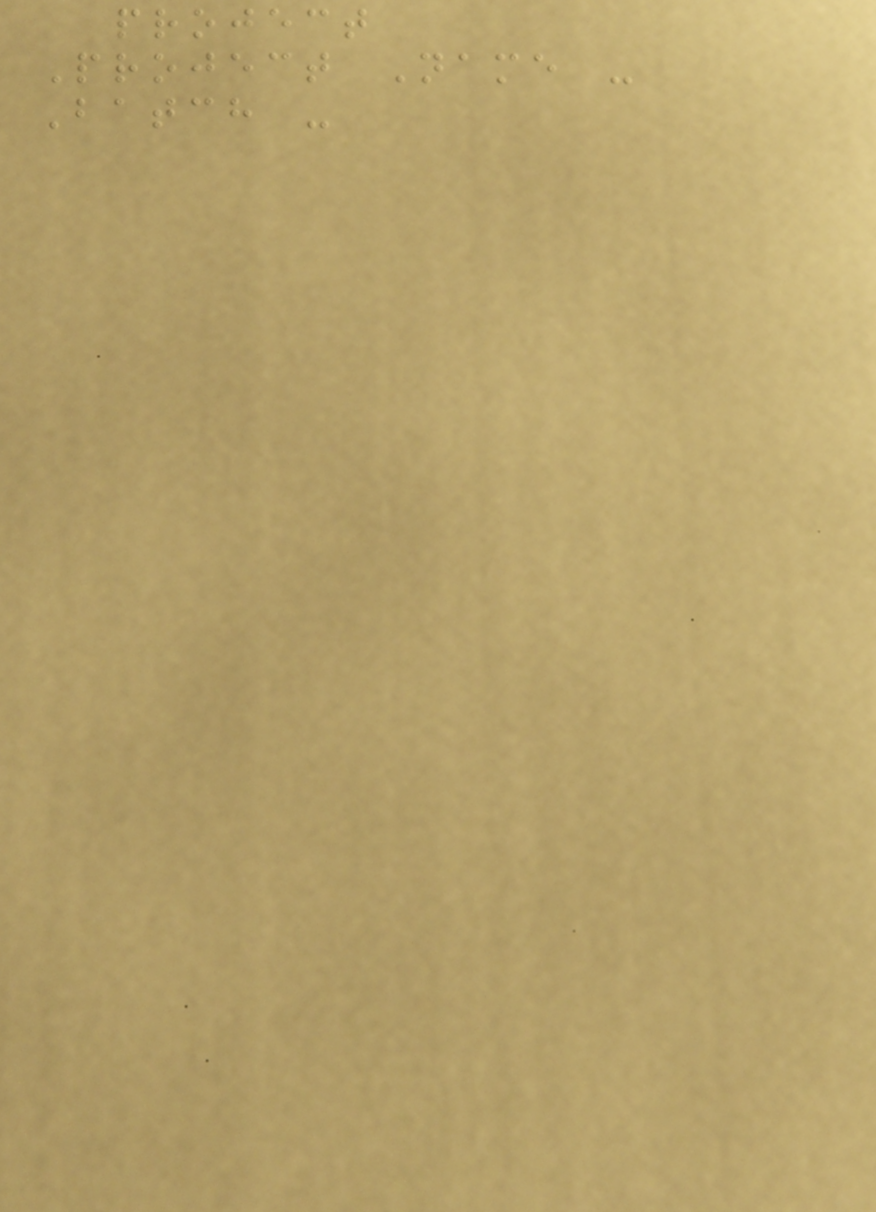project
Project Name -
Batch -
